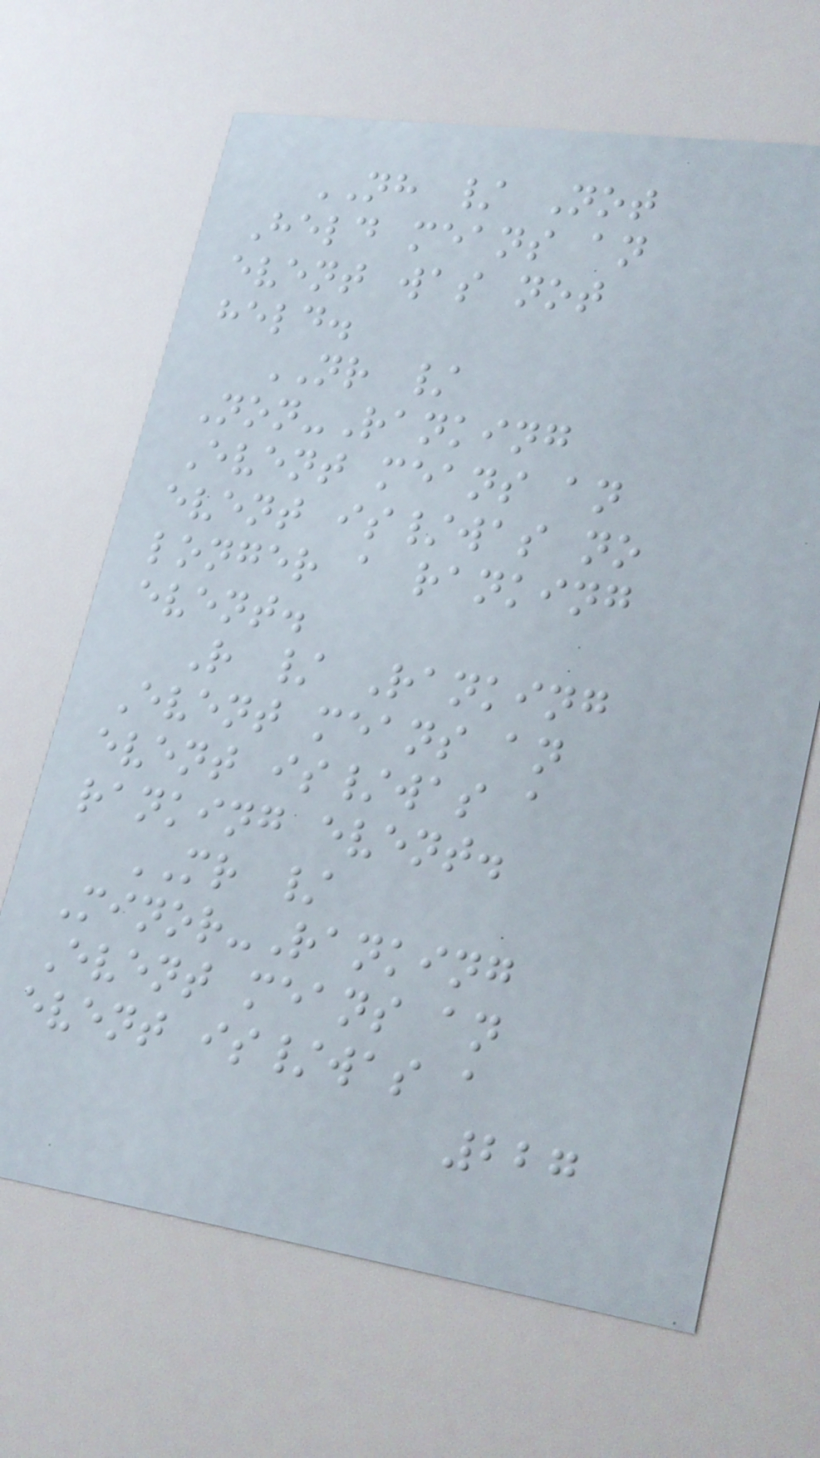NH / Not
Held means an
event was not
held.
NR /
Non-Ranking
Event means an
event is/was no
longer a ranking
event.
R / Ranking
Event means an
event is/was a
ranking event.
MR /
Minor-Ranking
Event means an
event is/was a
227
